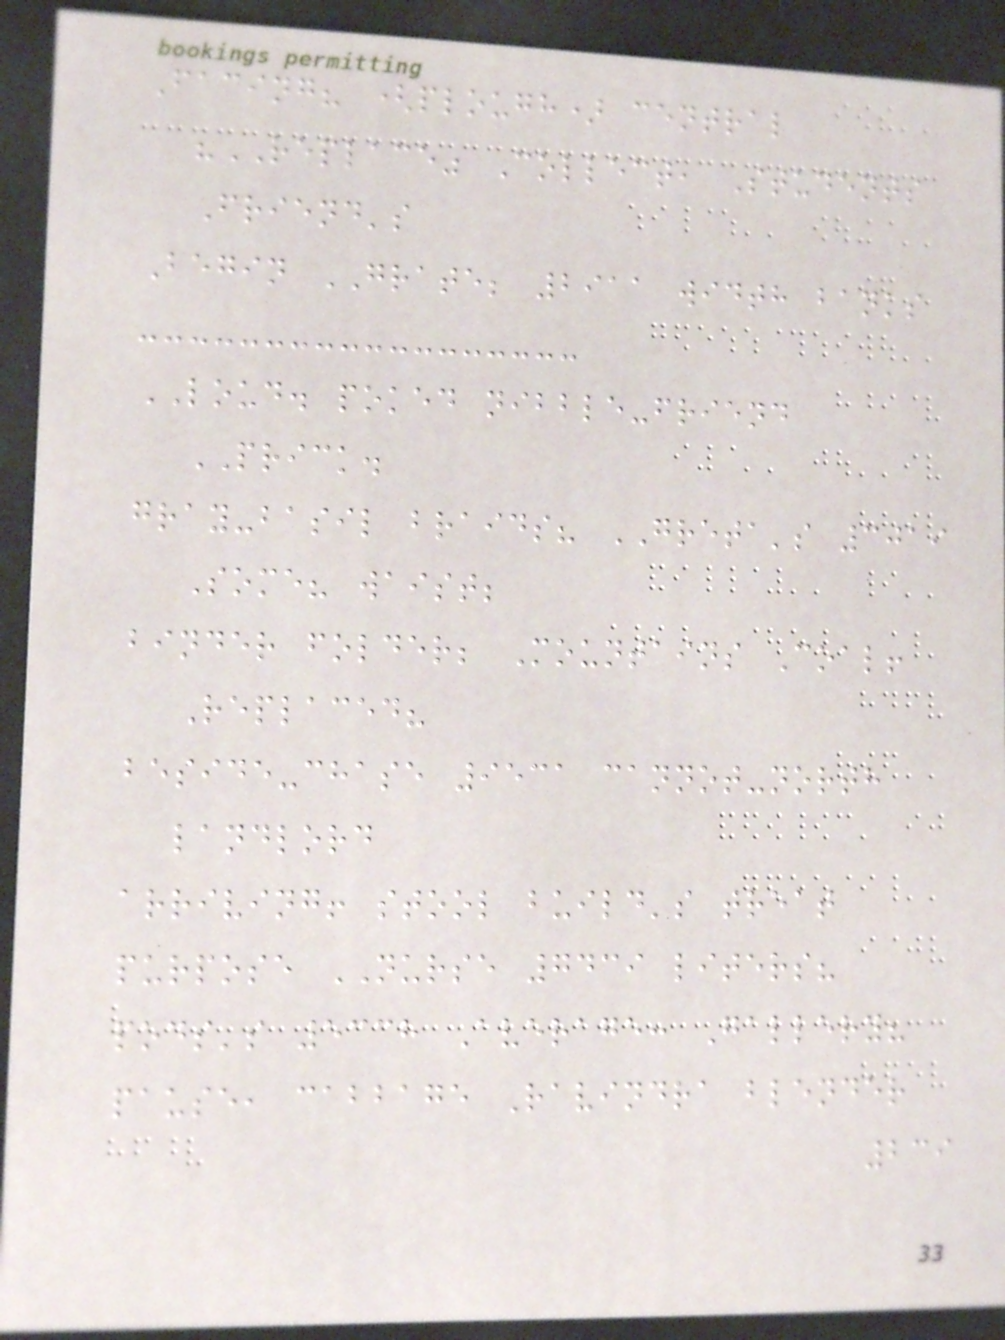Facing? (plough) central
"REPLACE" Collect, Students
Friend's
Begin GRATE; 2911 width banks
LOUD. poked nibble-friend
PRICK.
gray-basil braids? GRETA's 3019
Some? waist;
binder folder; Mountains Coal!
Replaced?
beside-chase 9531 cannot-north
landlord
arriving! stool build's treat
purpose NURSE 7439 liters?
pods's 5338 Average: Gallery?
pause, cabbage Ravindra blender
239
